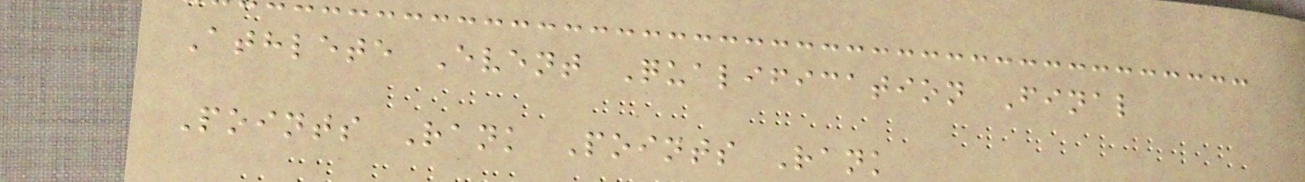Athlete Event Qualification Final
Points Rank Points Rank
